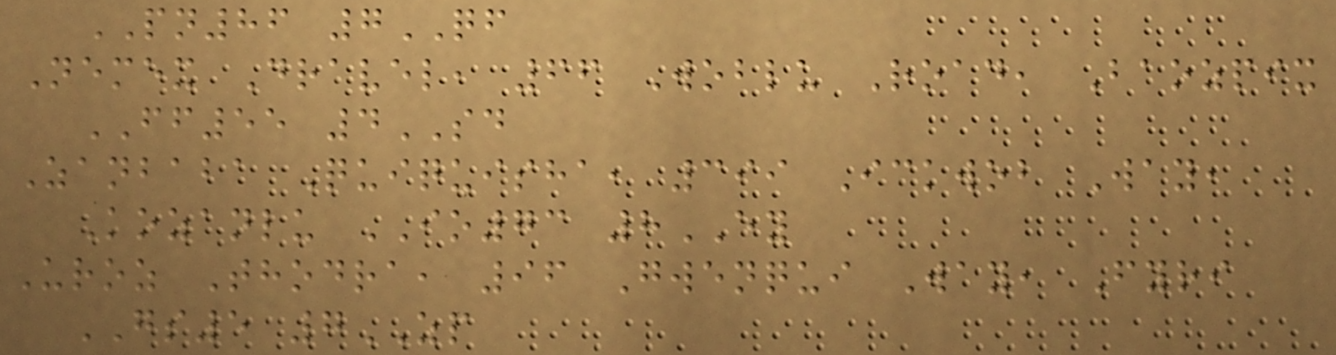PN86 7QF
Nemex Dravel, 66 Woblu Road, Baozpix
FF55 4SD
Zanbaba Quiquisha, 399 Ickwob Way,
Kozanlu IO73 8EY
Uroz Thodra, 96 Gwenqui Way, Fyri
GS5 7ZP
